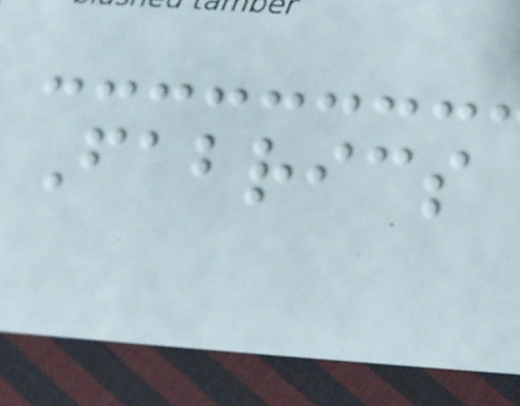Fabrics
